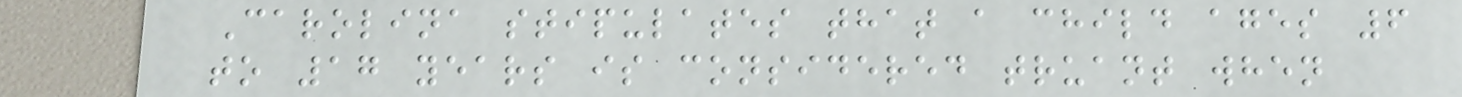Carolina stipulates that a child ages 6
to 17 years is considered truant when
